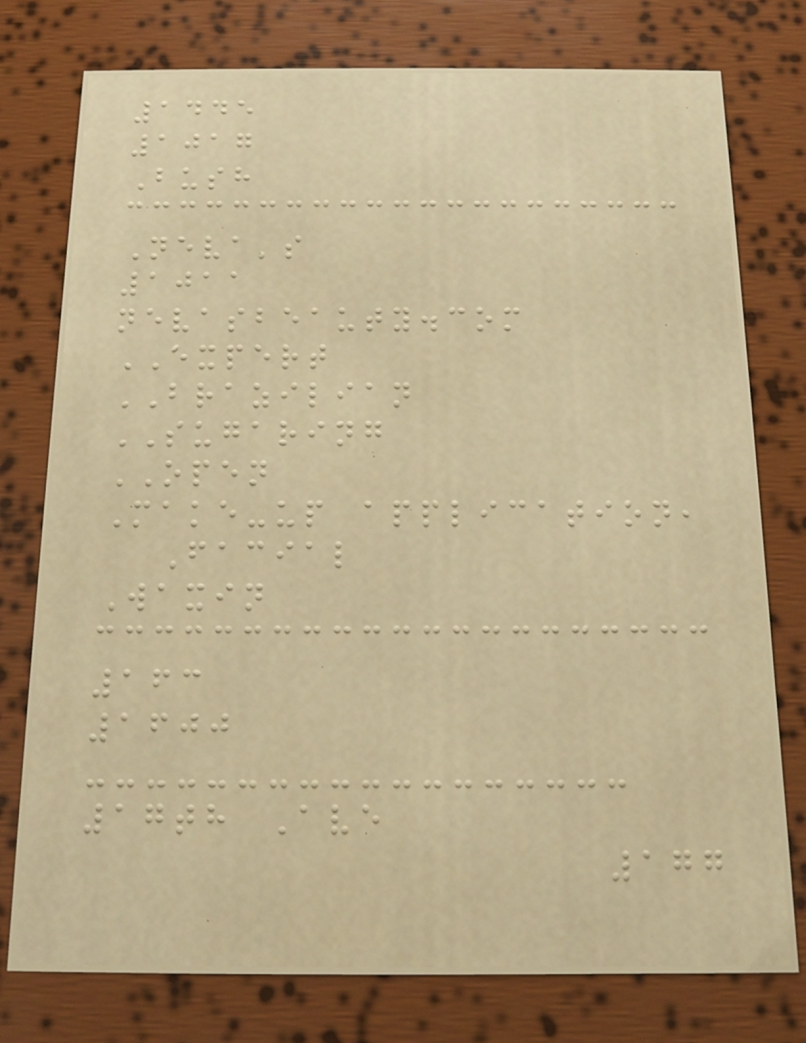1445
1017
Bush
Neva's
1011
nevasbeauty.com
EXPERT
BRAZILIAN
SUGARING
OPEN
Make-up application,
Facial
Waxin
163
1600
17th Ave
177
